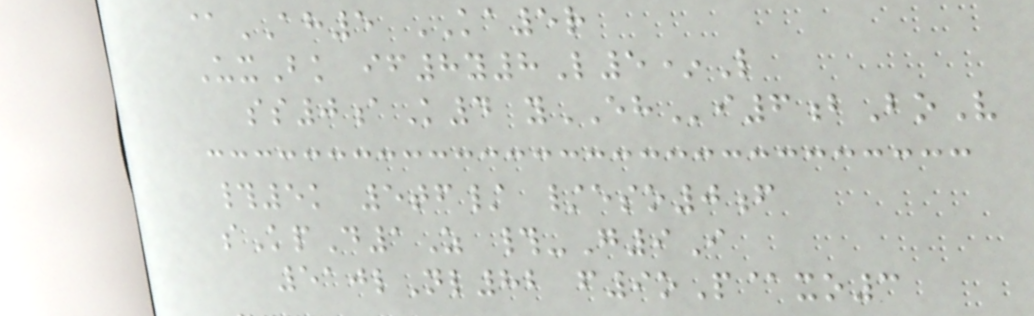@AH5 KA5r
UxBk if8y8L5*L
ss0aK4 yEHi6bBoV
#5k 5tf/ /eso0f
sKpD1Z #-G9I
510lNl82 f9oP@xo3
